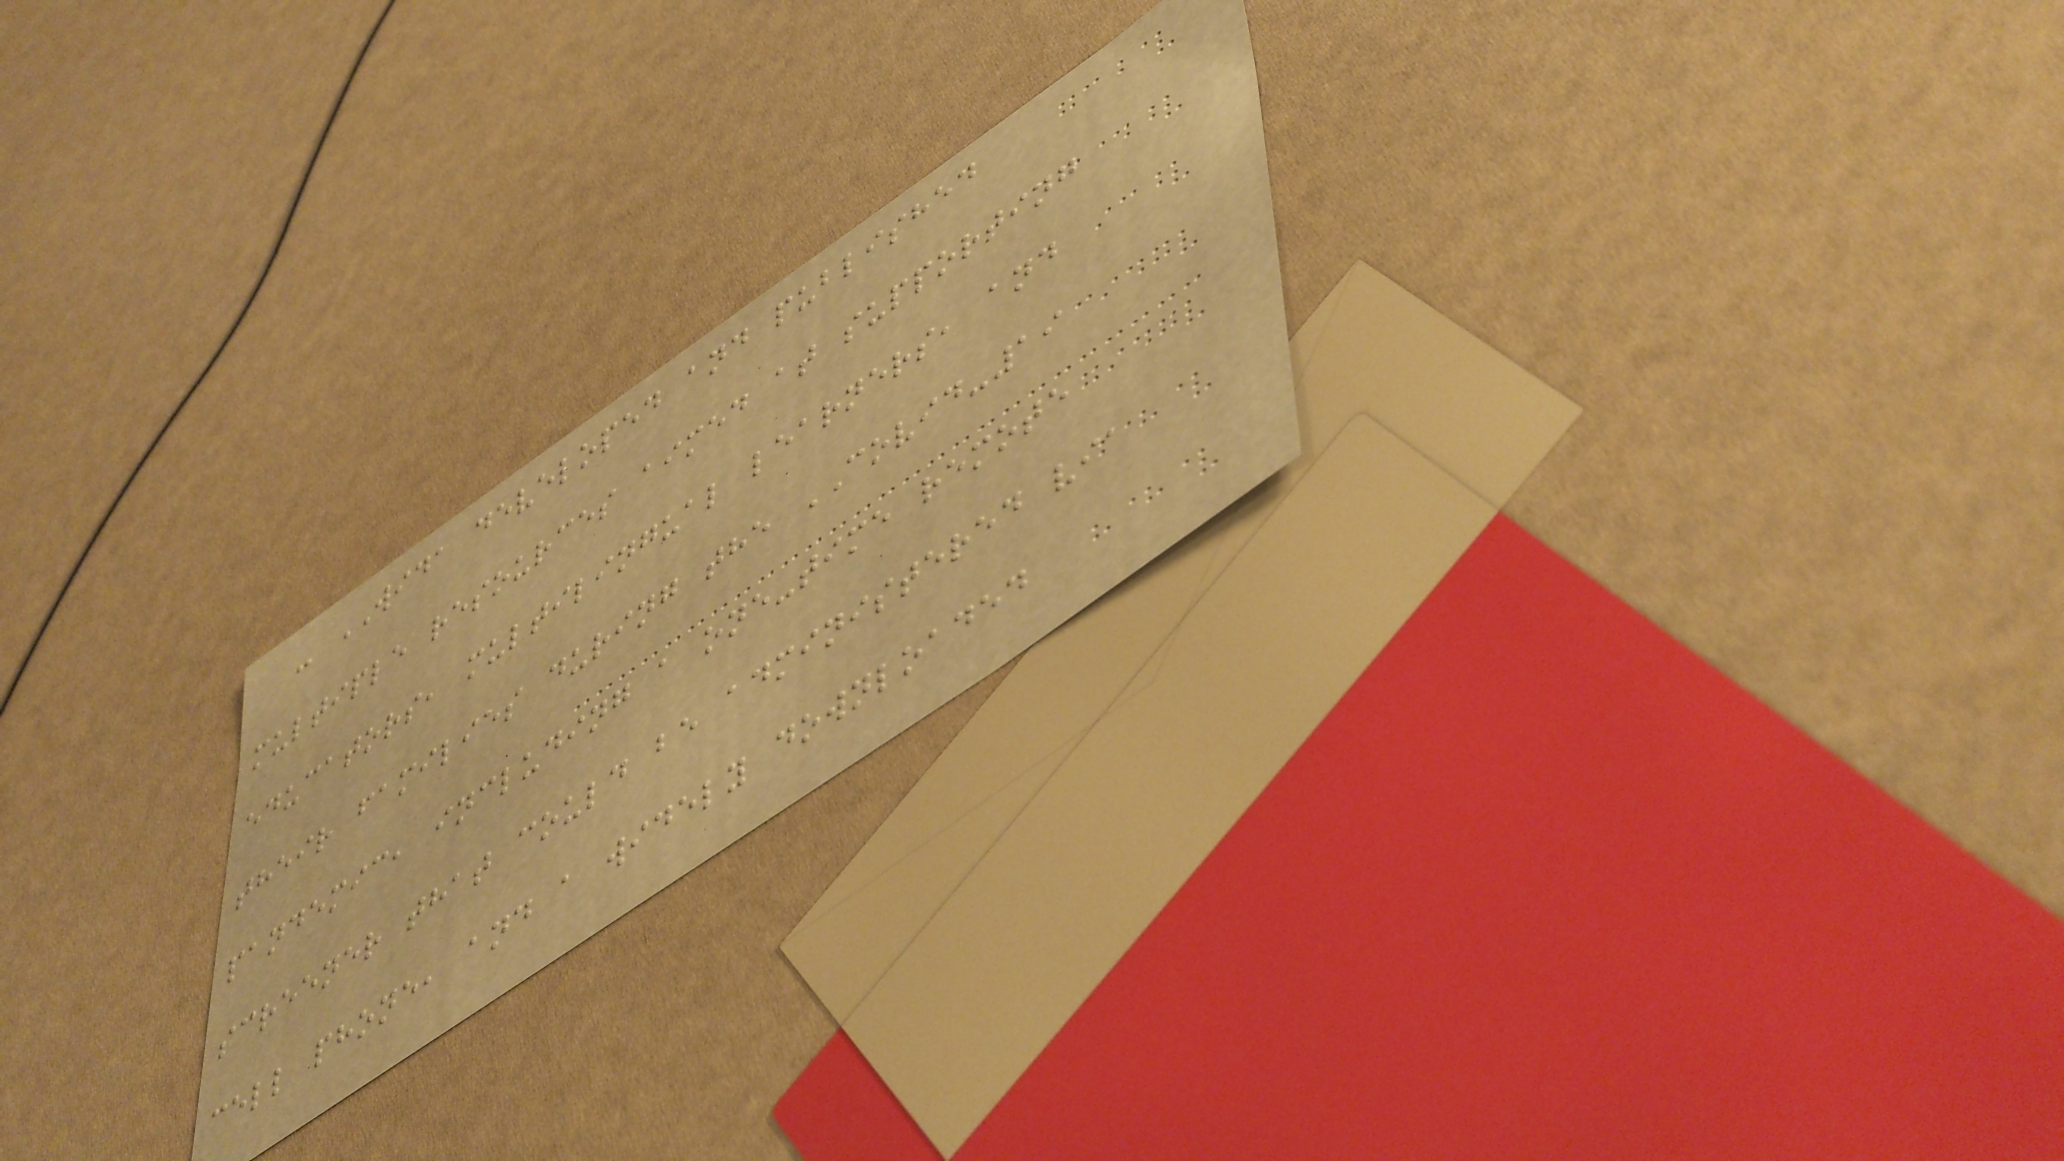- WIDA developed and published
multiple resources aimed at supporting
educators, multilingual learners, and
their families during the COVID-19
pandemic, including a one-time remote
screener that could be administered via
cell phone, and a widely downloaded
